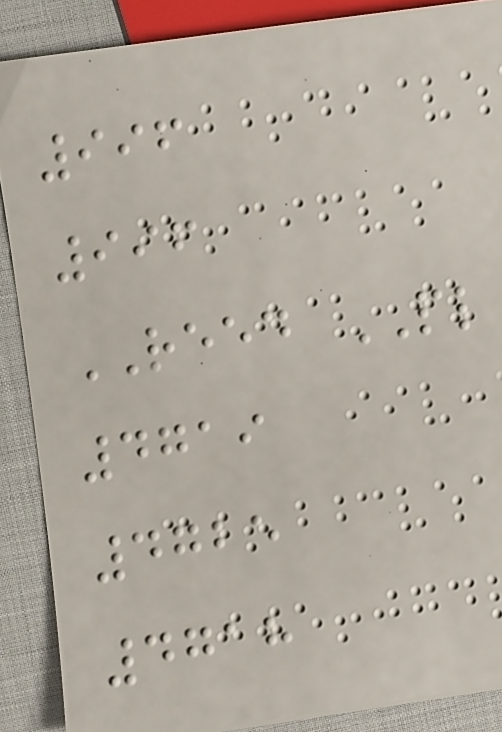996
996
REED PL
4719
4725
4718
